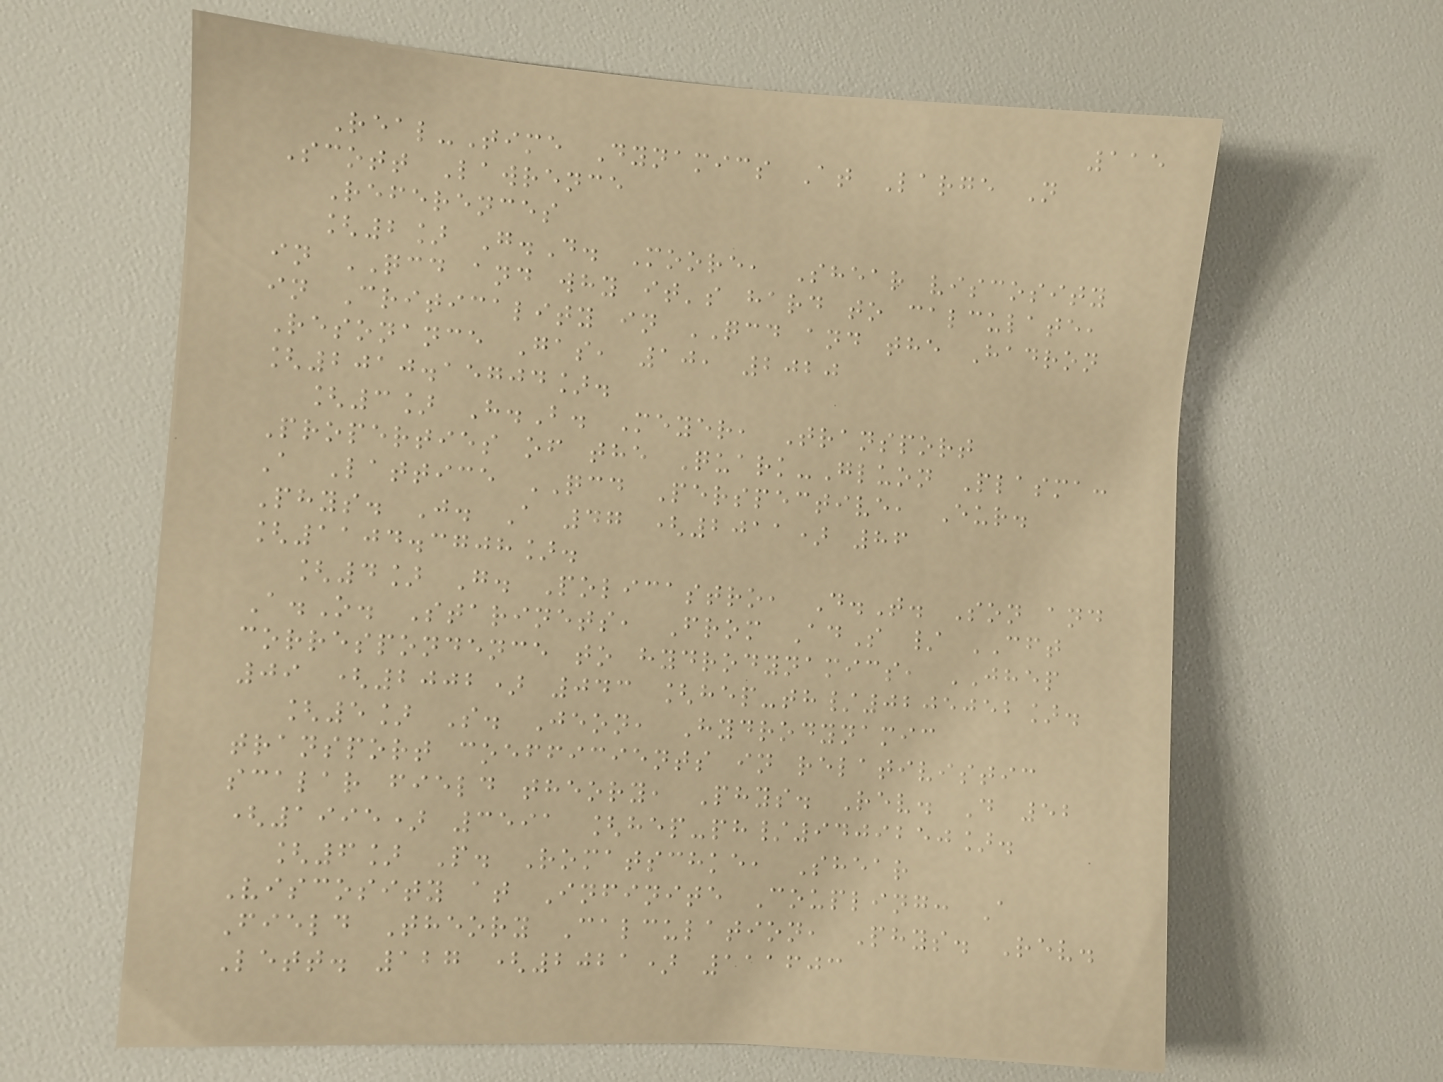115
Real-Time Dynamics At Large N
Scott Lawrence
References
[2] G.D. Moore, Shear viscosity
in QCD and why it's hard to calculate,
in Criticality in QCD and the Hadron
Resonance Gas, 10, 2020
[2010.15704].
[3] H.B. Meyer, Transport
Properties of the Quark-Gluon Plasma:
A Lattice QCD Perspective, Eur.
Phys. J. A 47 (2011) 86
[1104.3708].
[4] G. Policastro, D.T. Son and
A.O. Starinets, From AdS / CFT
correspondence to hydrodynamics, JHEP
09 (2002) 043 [hep-th/0205052].
[5] S. Jeon, Hydrodynamic
transport coefficients in relativistic
scalar field theory, Phys. Rev. D 52
(1995) 3591 [hep-ph/9409250].
[6] P. Romatschke, Shear
Viscosity at Infinite Coupling: A
Field Theory Calculation, Phys. Rev.
Lett. 127 (2021) 111603
